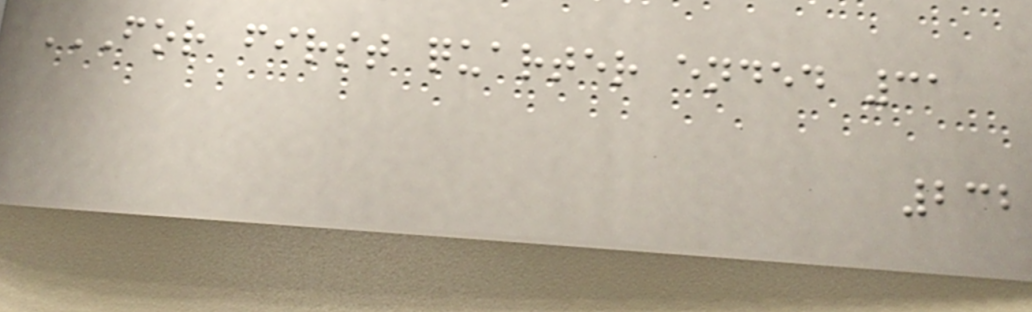FOR FIRST QUARTER ENDED 31
232
